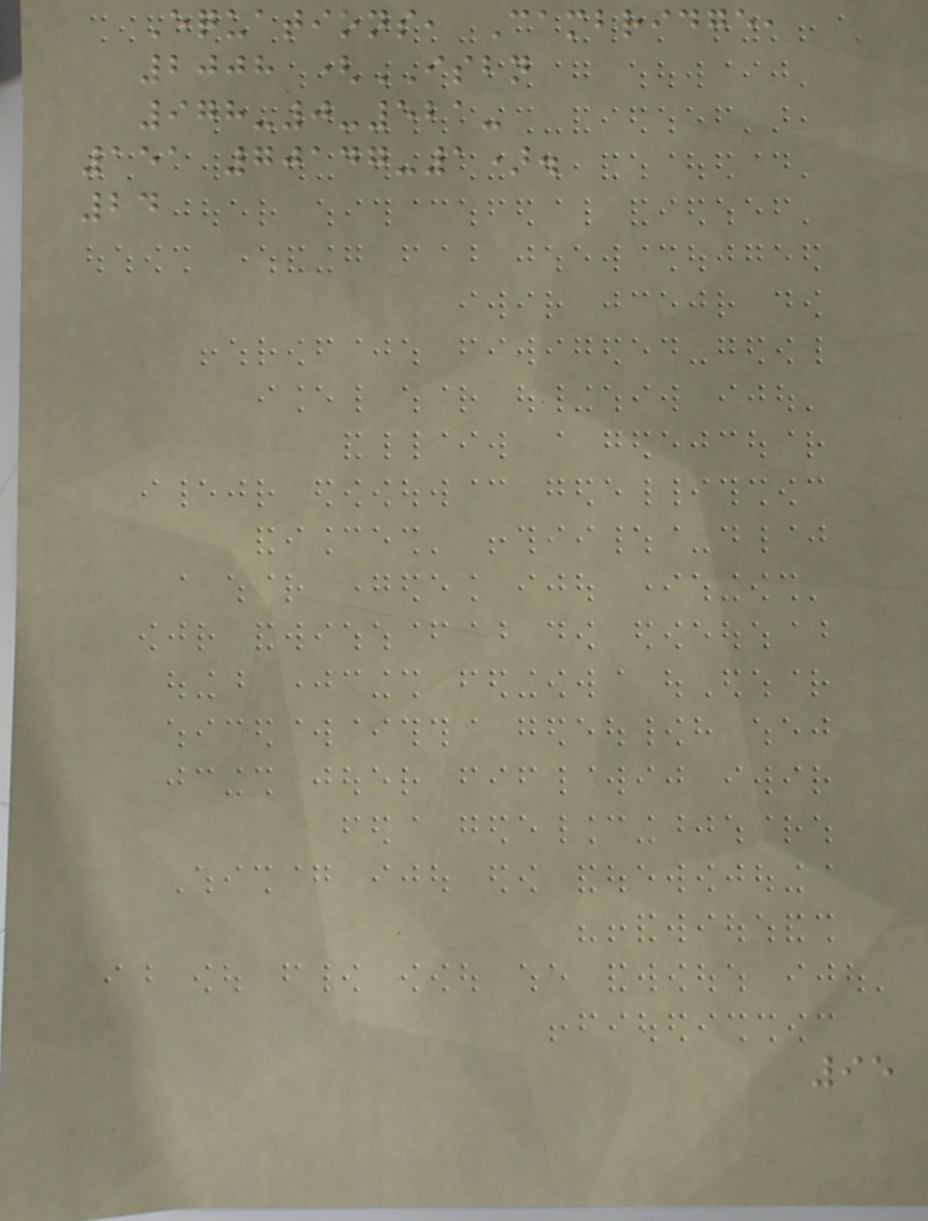Equations, Cambridge,
2008 (ISBN
978-0-521-
151 70147-1).
24
95
